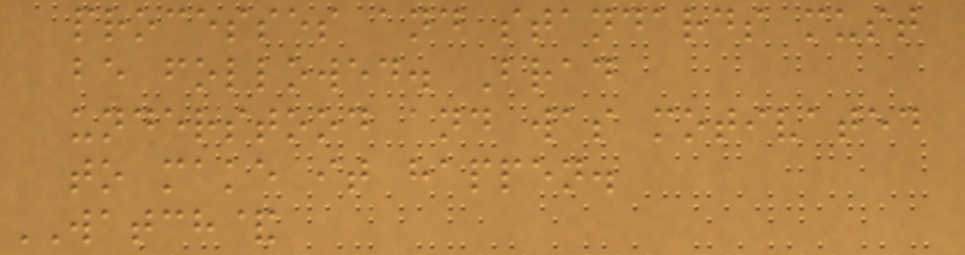processes and standards must
be followed. Brad
understood and was motivated
to make it happen.
WATCH&
